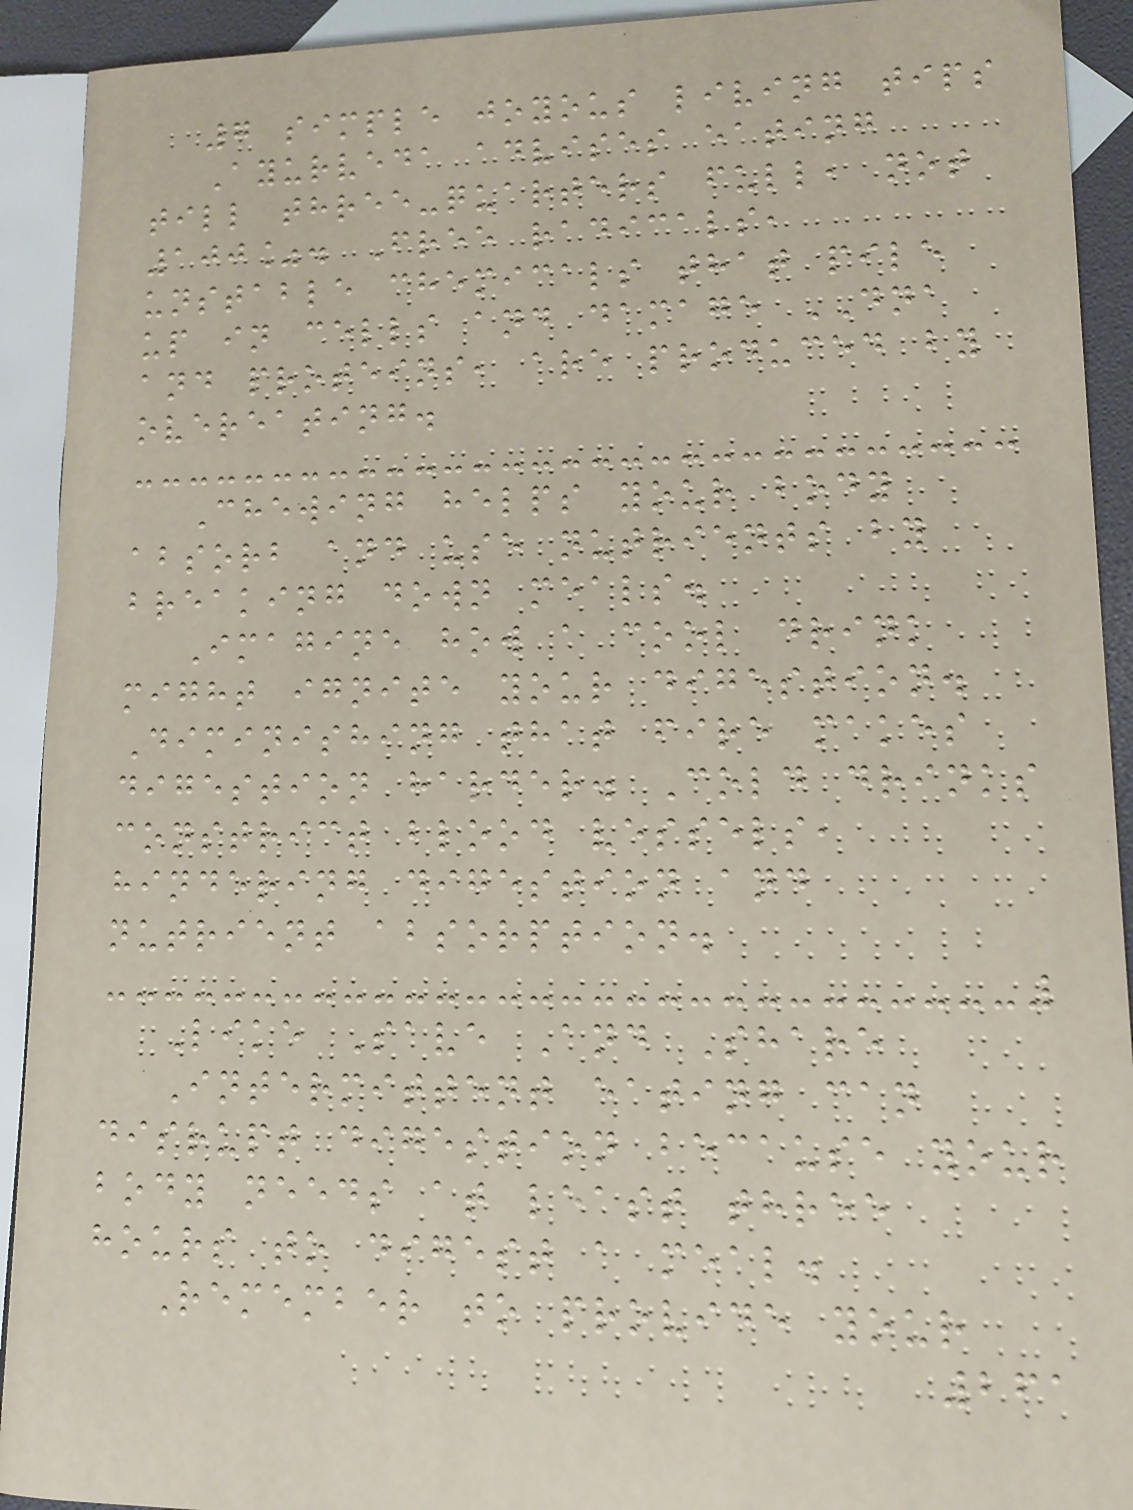7 simple joyous living tips
Ayurveda advises eating
till three-quarters full, not
100%. Free radicals,
unstable chemicals that pile
up in cells and damage DNA
and proteins, are produced by
overeating.
Chewing helps your body
absorb and use nutrients by
breaking down meals.
Imagine how a cool drink
might ignite your digestion.
Diminishing that fire makes
digestion harder. Cold drinks
constrict blood vessels,
hindering digestion and
nutrient absorption.
Like Save And Share
Intermittent eating can
disrupt digestion because your
body needs at least three
hours to digest a meal.
Remember to provide your
261
